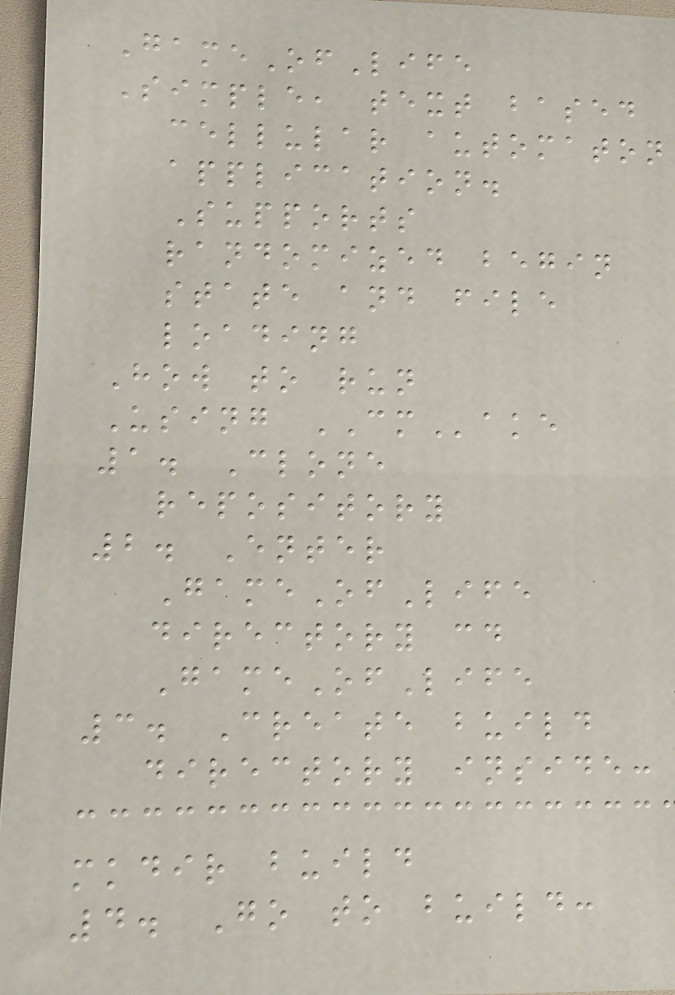GameOfLife
Simple, text based
cellular automaton
application.
Supports
randomized begin
state and file
loading
How to run
Using CMake
1. Clone
repository
2. Enter
GameOfLife
directory cd
GameOfLife
3. Create build
directory inside:
mkdir build
4. Go to build:
